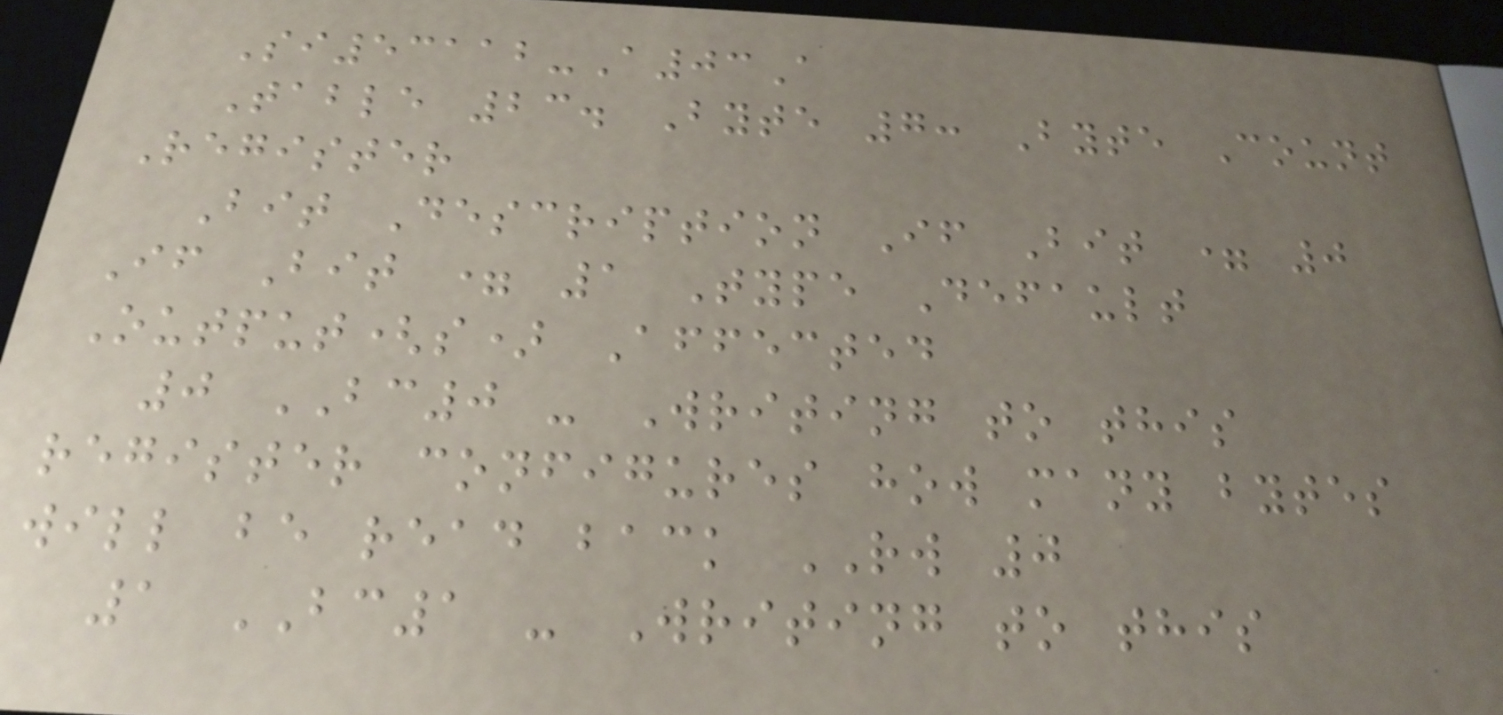Si53112-A03A
Table 23. Byte 7: Byte Count
Register
Bit Description If Bit = 0
If Bit = 1 Type Default
Output(s) Affected
0 BC0 - Writing to this
register configures how many bytes
will be read back RW 0
1 BC1 - Writing to this
